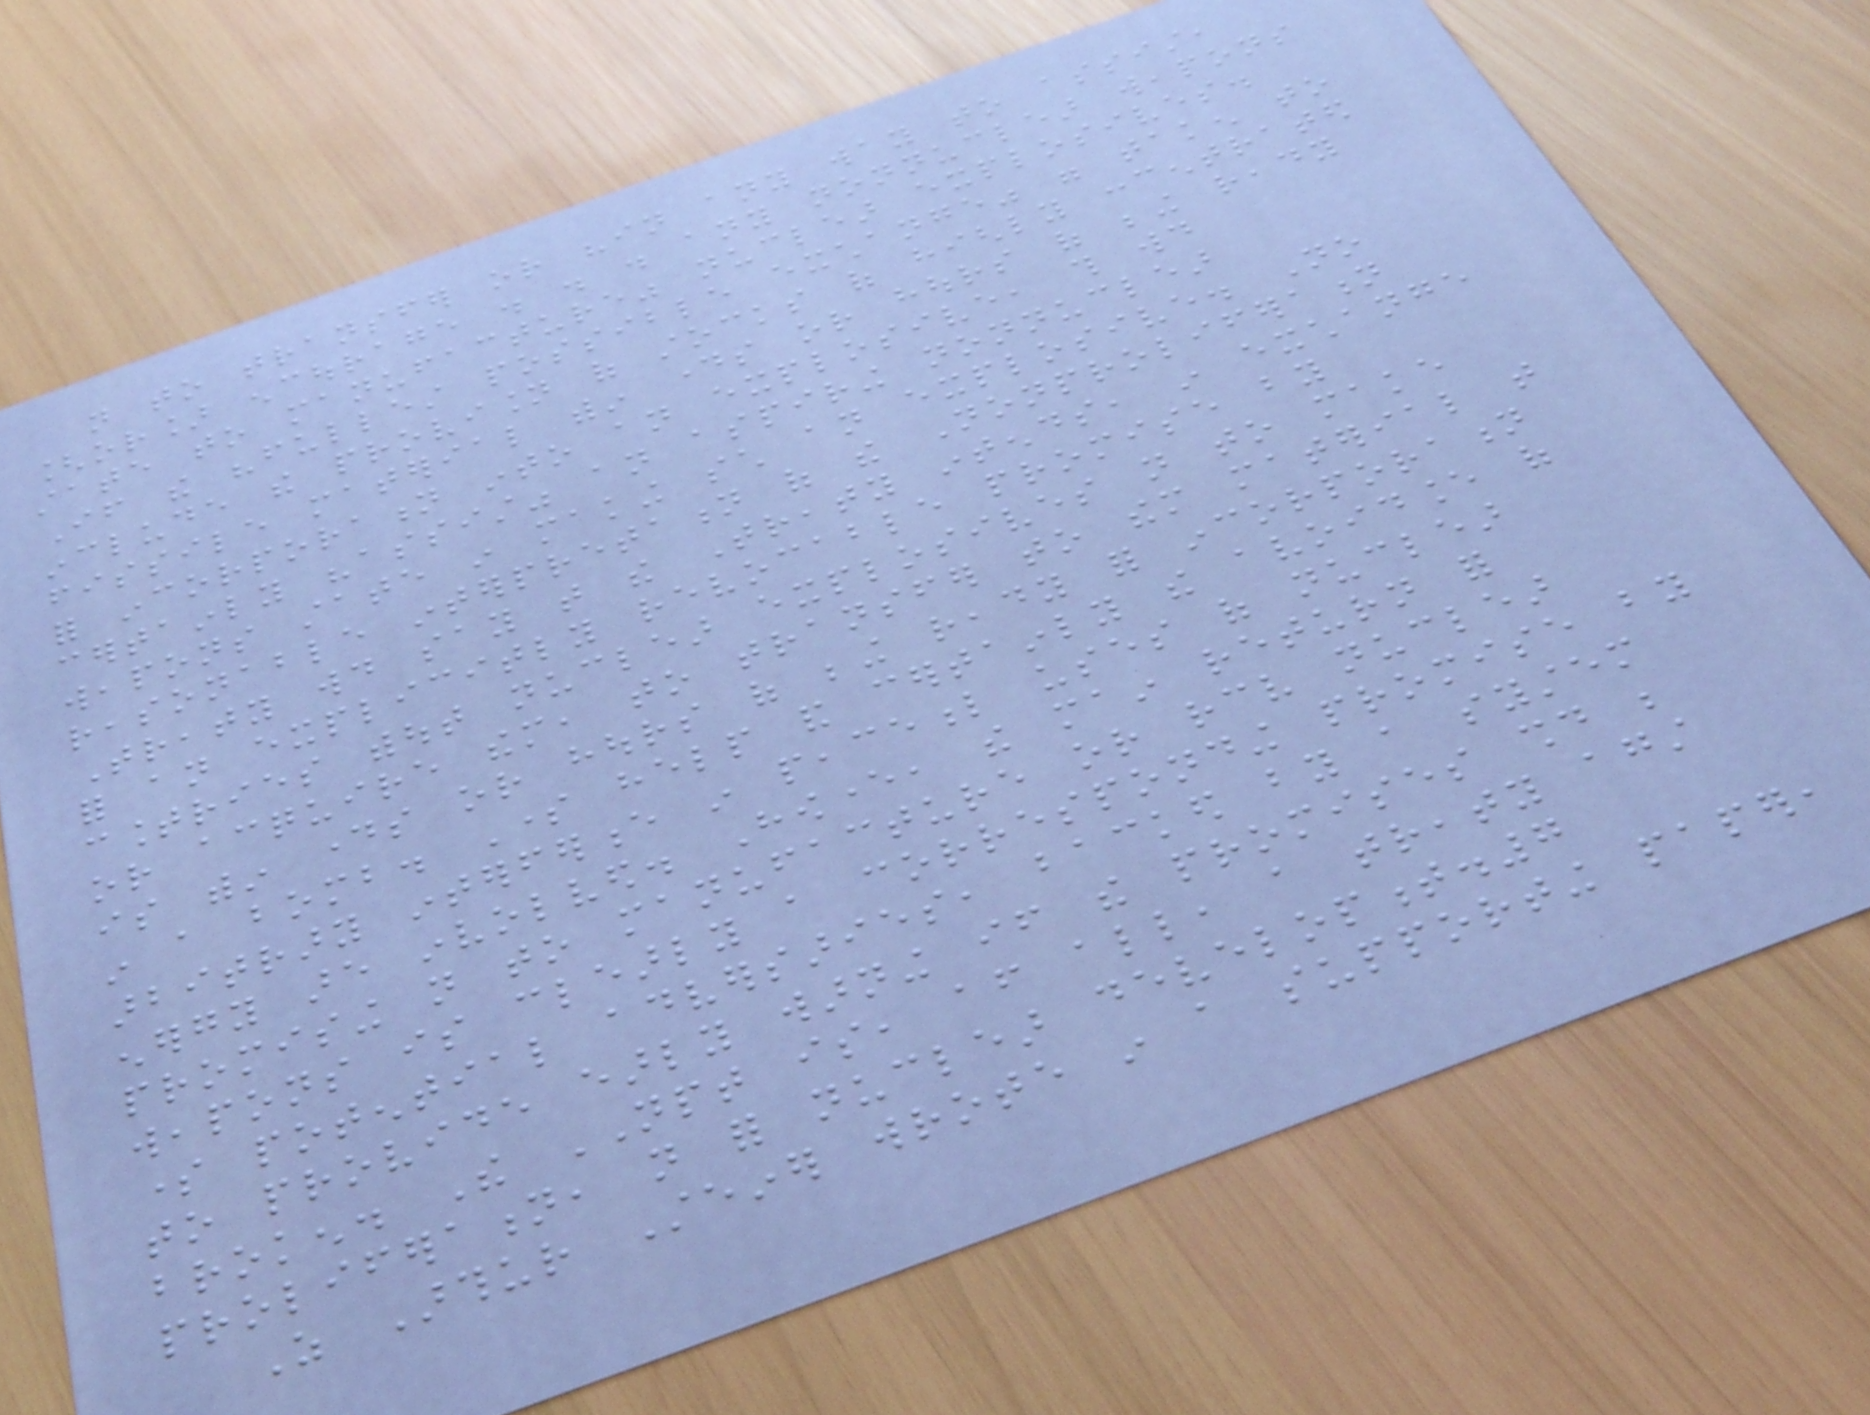not to transfer or "in any way to assist,
[or] encourage . . . any nonnuclear weapons
state to manufacture" nuclear explosives.
If the "fullest possible exchange" were taken to
include the provision of stocks of highly concentrated
fissile material within days or hours of being ready
for incorporation into an explosive, this would
certainly "assist" an aspiring nonnuclear
weapons state in making such an explosive. No
reasonable interpretation of the Nonproliferation
Treaty would say that the Treaty intends, in exchange
for an explicitly revocable promise by
countries without nuclear explosives not to make
or acquire them, to transfer to them material that
is within days or hours of being ready for incorporation
in a bomb. Some help and certainly the avoidance of
arbitrary interference in peaceful uses of nuclear
energy are involved. However, the main return for
promising not to manufacture or receive nuclear
weapons is clearly a corresponding promise by
some potential adversaries, backed by a system
to provide early warning if the promises should be
broken. The NPT is, after all, a treaty against
proliferation, not for nuclear development.7
As Arthur Steiner wrote in a supporting paper,
